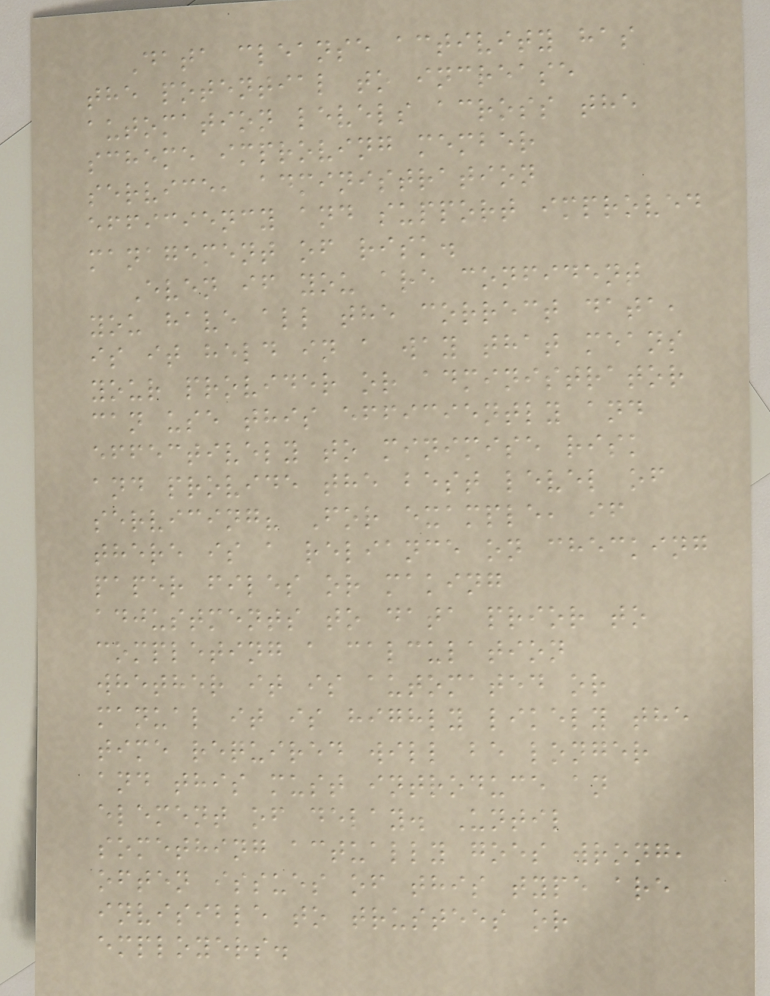Data cleanse activity has
the potential to increase
automation levels across the
scheme improving member
service, administration
efficiency and support improved
management of risk.
Even if you are confident
you have all the correct data,
is it held in a way that means
your provider or administrator
can use this efficiently and
effectively to minimise risk
and provide the best level of
servicing? For example, if
there is a reliance on checking
paper files or making
adjustments to data prior to
completing a calculation
whether it is automated or
manual it is highly likely the
time required will be longer
and this must introduce an
element of delay. Until
something actually goes wrong,
often issues of this type are
invisible to trustees or
employers.
